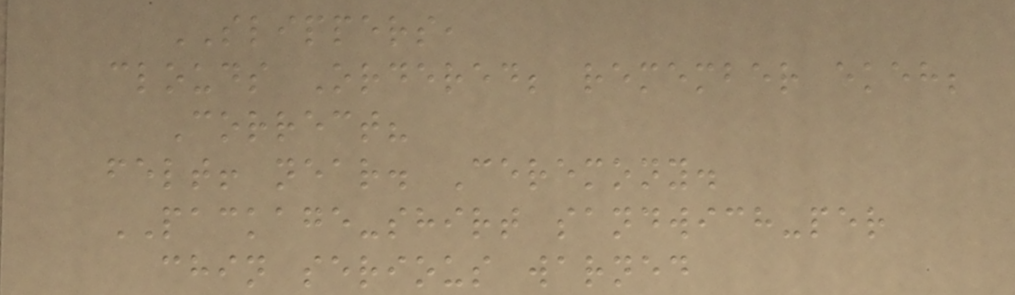SLIPPERS,
clouds Ordered; remember ekeh;
Correct?
felt! near. Ceremony.
PACKAGE-shirt sandwich-per
chin serious warned
